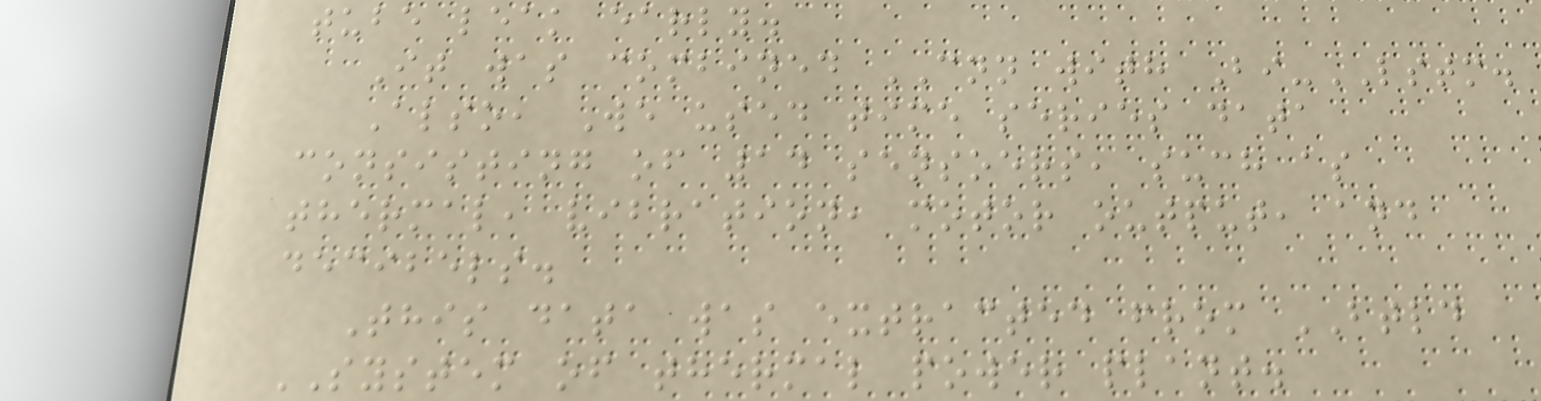tube leak early.
It was combined CNN with Bi-LSTM.
Also, We used time series data
consisting of 14 sensoers, such as
thermal, vibration, motor output, and
decibels.
This data was extracted from BTLD
SYSTEM of thermal power plant.
